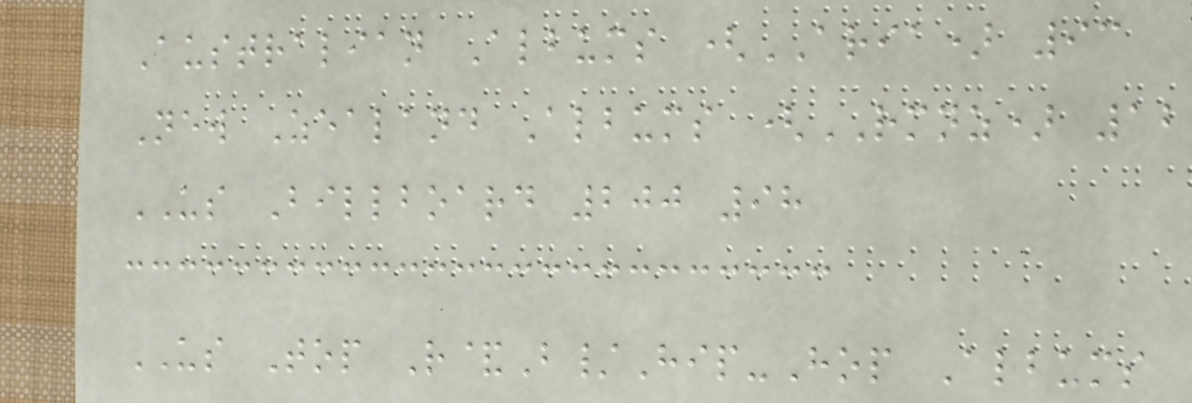Australian Albums (ARIA) 93
New Zealand Albums (RMNZ) 12
US Billboard 200 98
US Top R&B/Hip-Hop Albums
